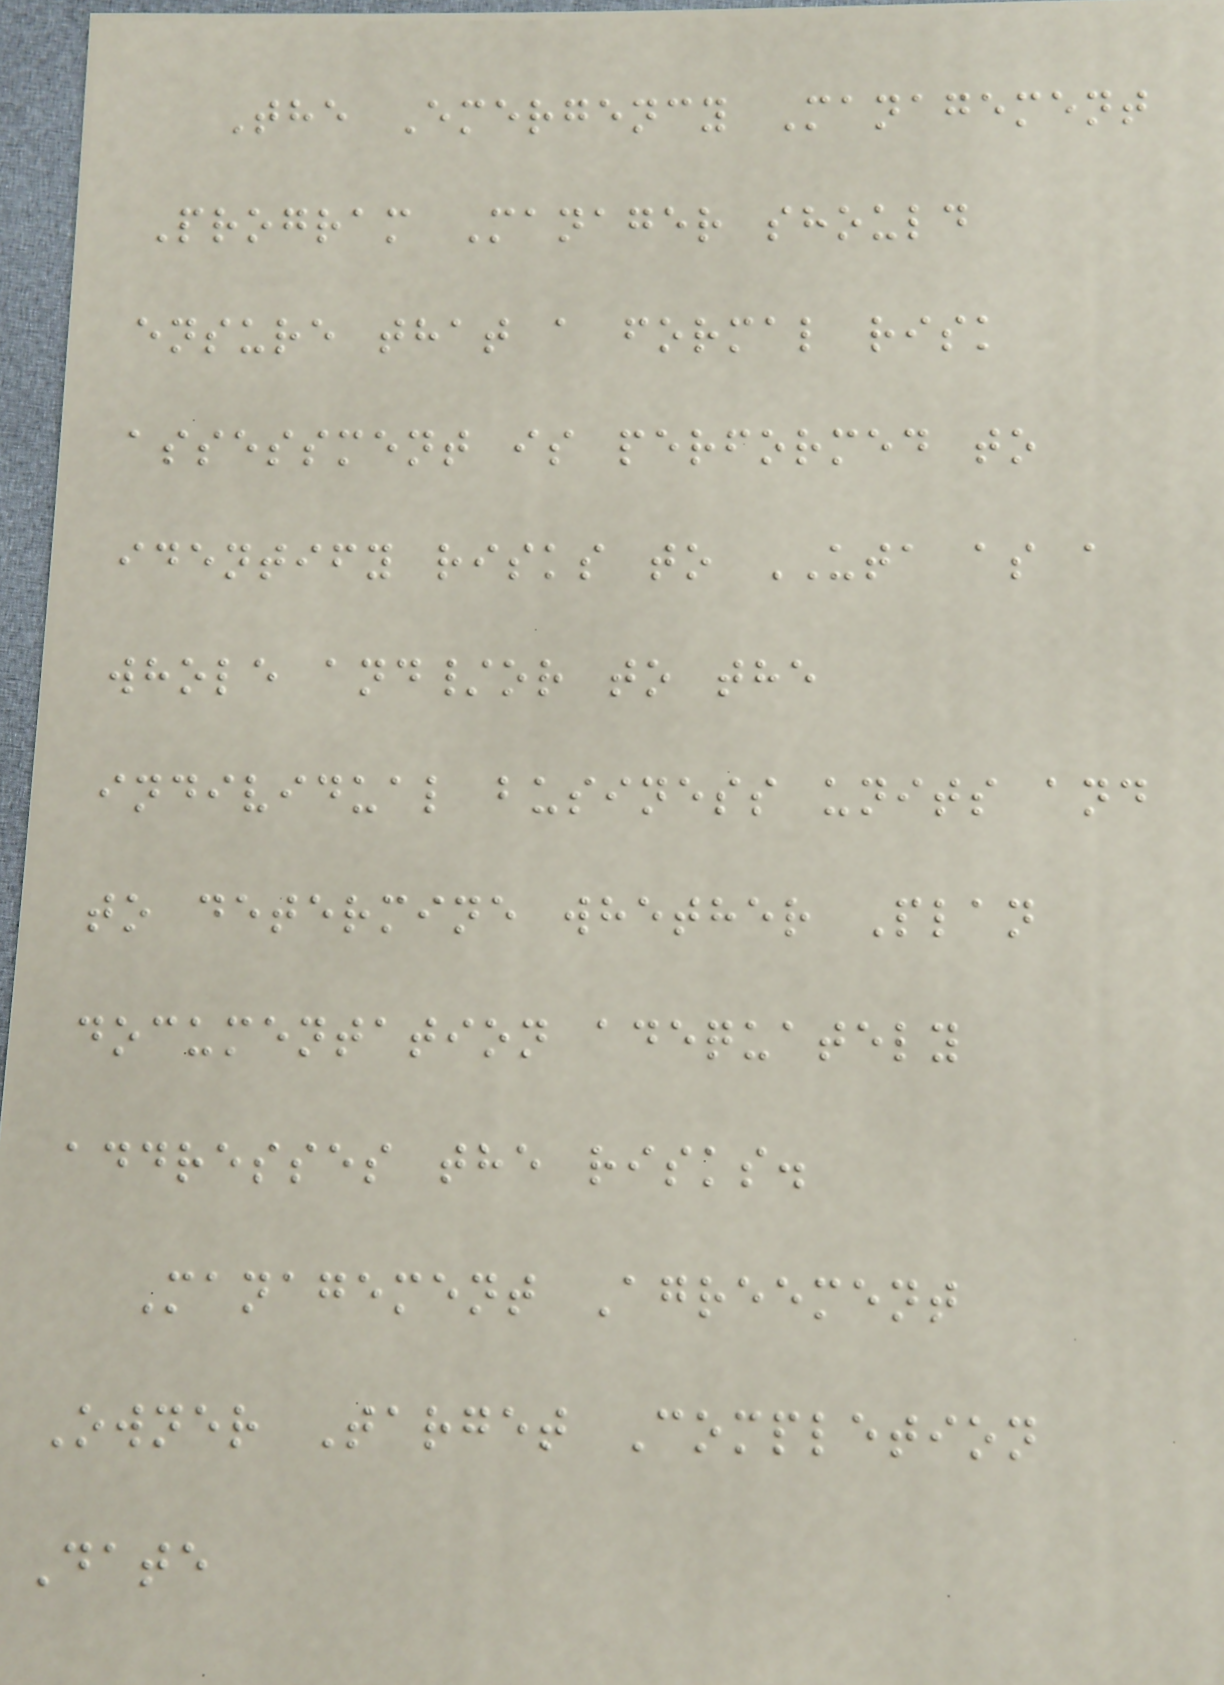The Emergency Management
Program Manager should
ensure that a formal risk
assessment is performed to
identify risks to UTA as a
whole and/or to the
individual business units and
to determine whether Plan
documentation adequately
addresses the risks.
Management Agreement
Owner Target Completion
Date
